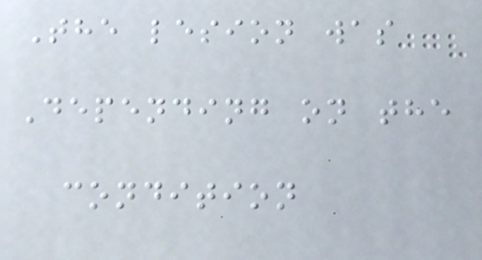The lesion was
Depending on the
condition
